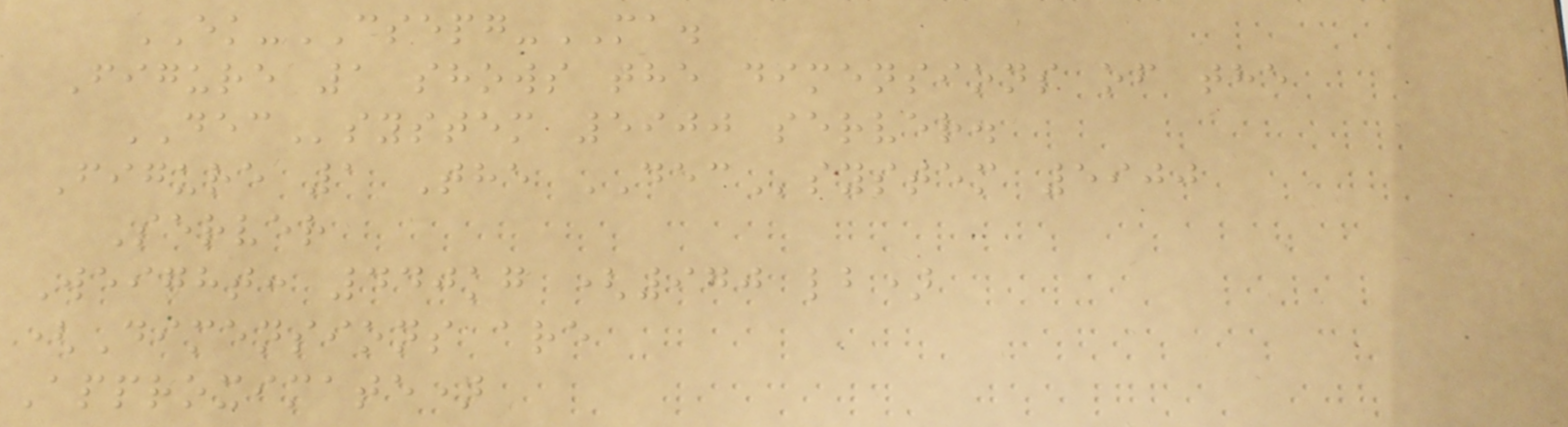EK-CSEPG-MA.
Figure 1 shows the dimensions of the
DECsystem 5900 server.
Figure 1 The DECsystem 5900
Server
Weight: 440kg (970 lb)
(Dimensions are
Approximate)
